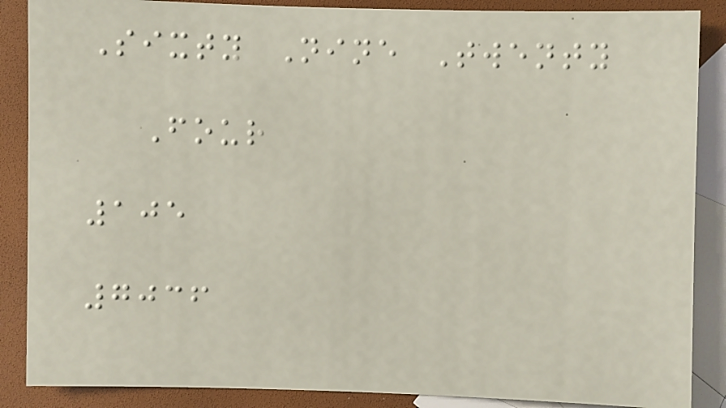Sixty Nine Twenty
Four
105
7036
